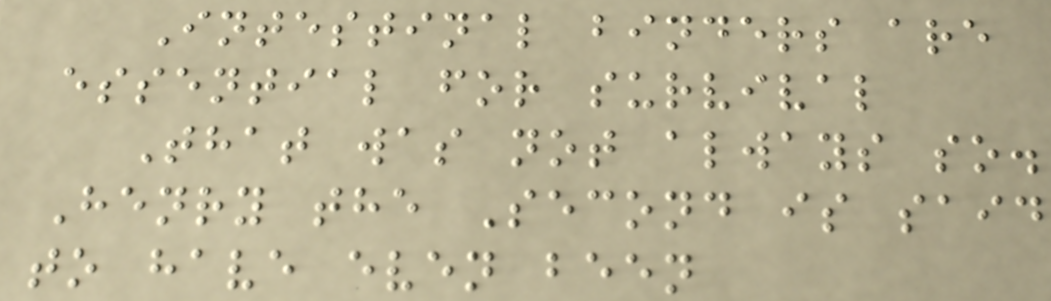Intestinal binders are
essential for survival
That was not always so.
Henry the Second is said
to have even been
